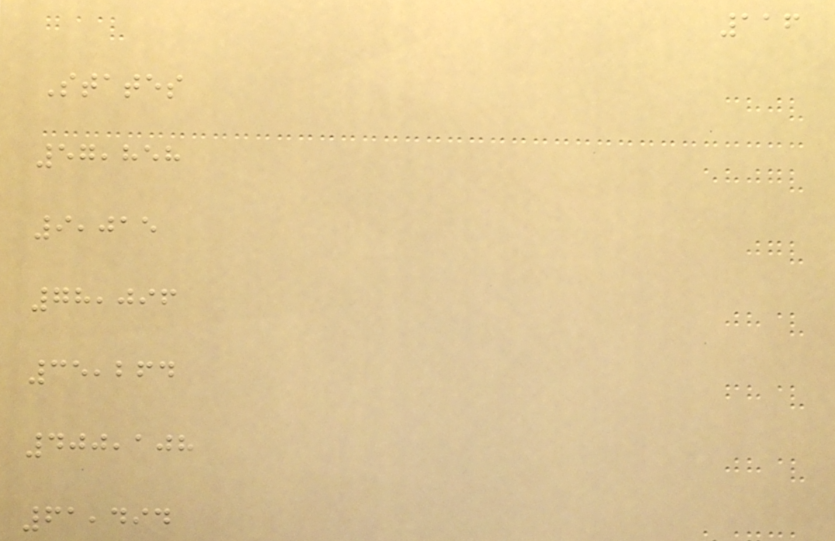116
States
57,858
9,015
78,096
35,264
400,108
61,494
